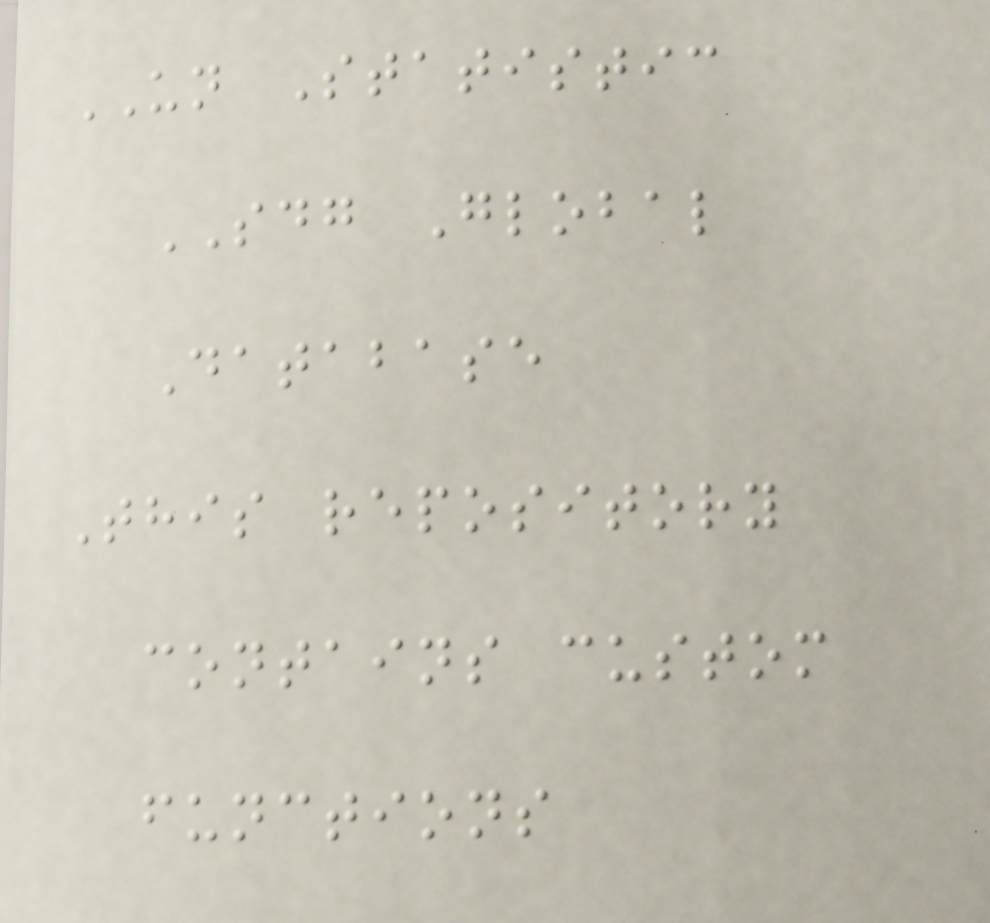UN Statistic
SDG Global
Database
This repository
contains custom
functions
